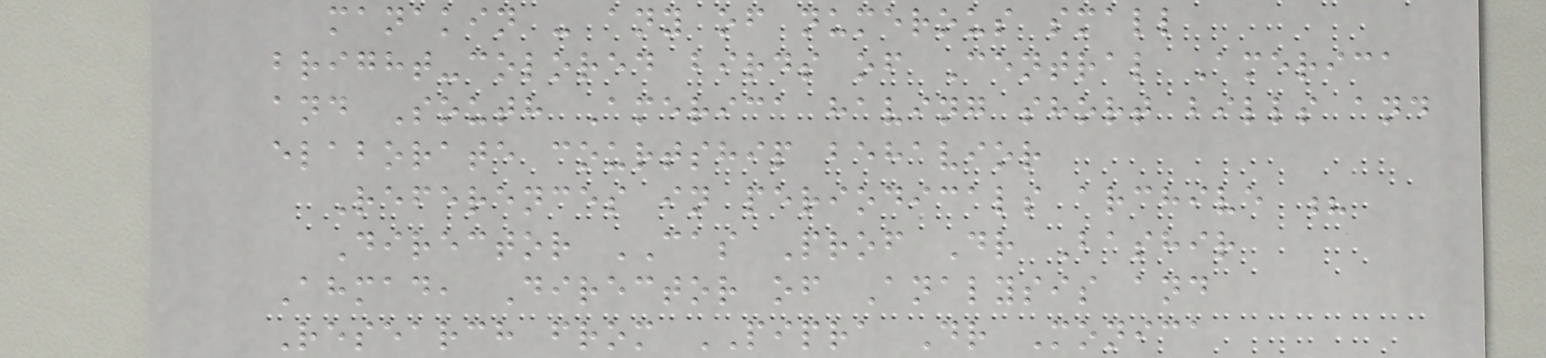manakin - any of numerous small
bright-colored birds of Central America
and South America having short bills and
elaborate courtship behavior
References in periodicals archive ?
Director CAS Prof Dr Bashir
Ahmad, Director of Analysis and
Research from PIPRA Dr Monica
